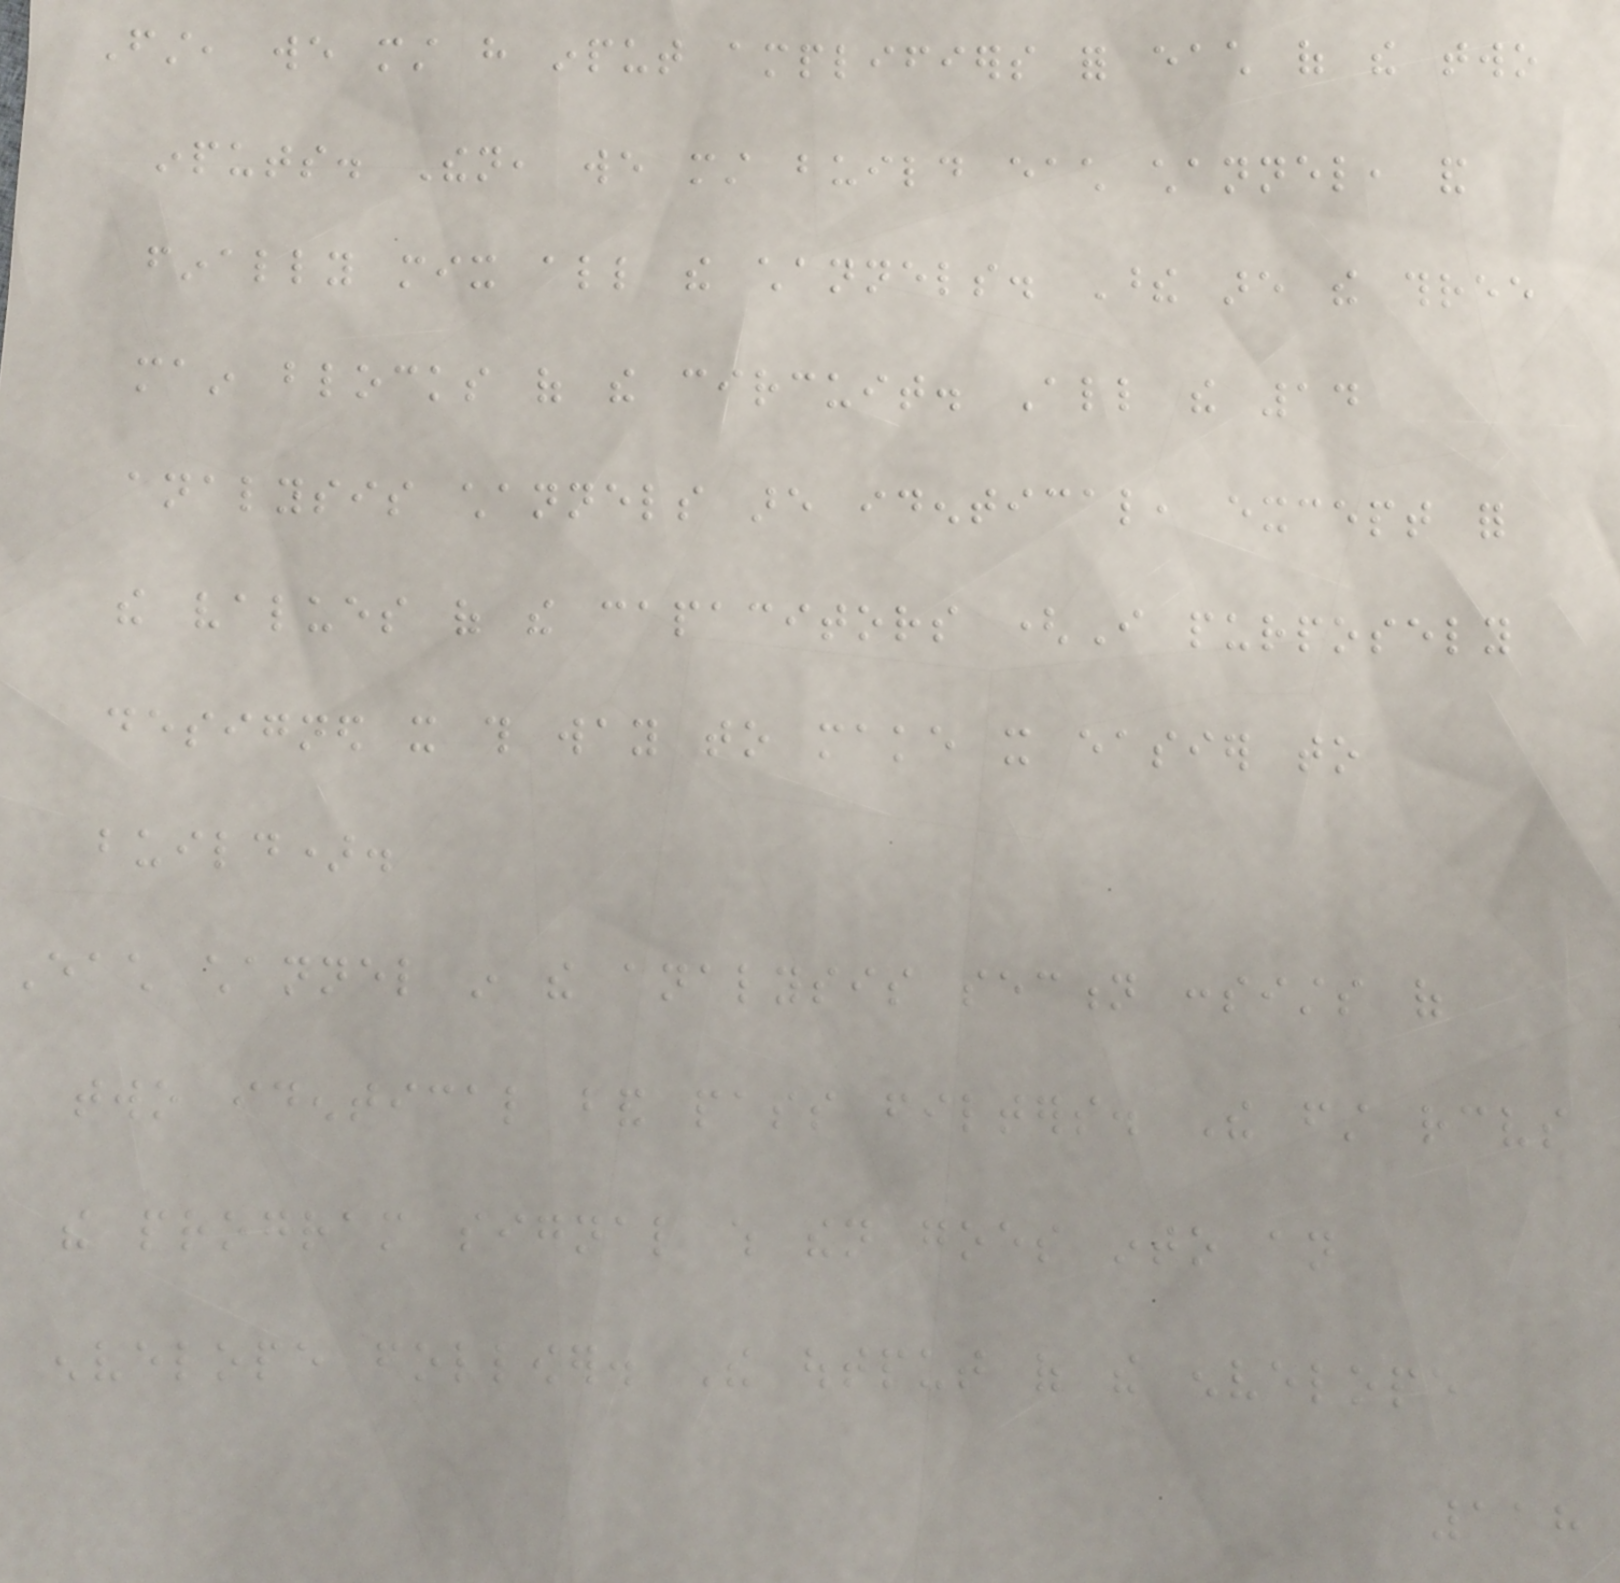First, we must have input amplifiers for each of the two
inputs. Then, we must build each channel, and
finally mix all the channels. These are the three
main blocks of the circuit. All the 14
analysis channels are identical, except for
the values of the capacitors (I purposely
designed it this way to make it easier to
build).
Each channel in the analysis section consists of
two identical band pass filters. The first receives
the program signal which then goes into an
envelope follower. The output of the envelope
118
